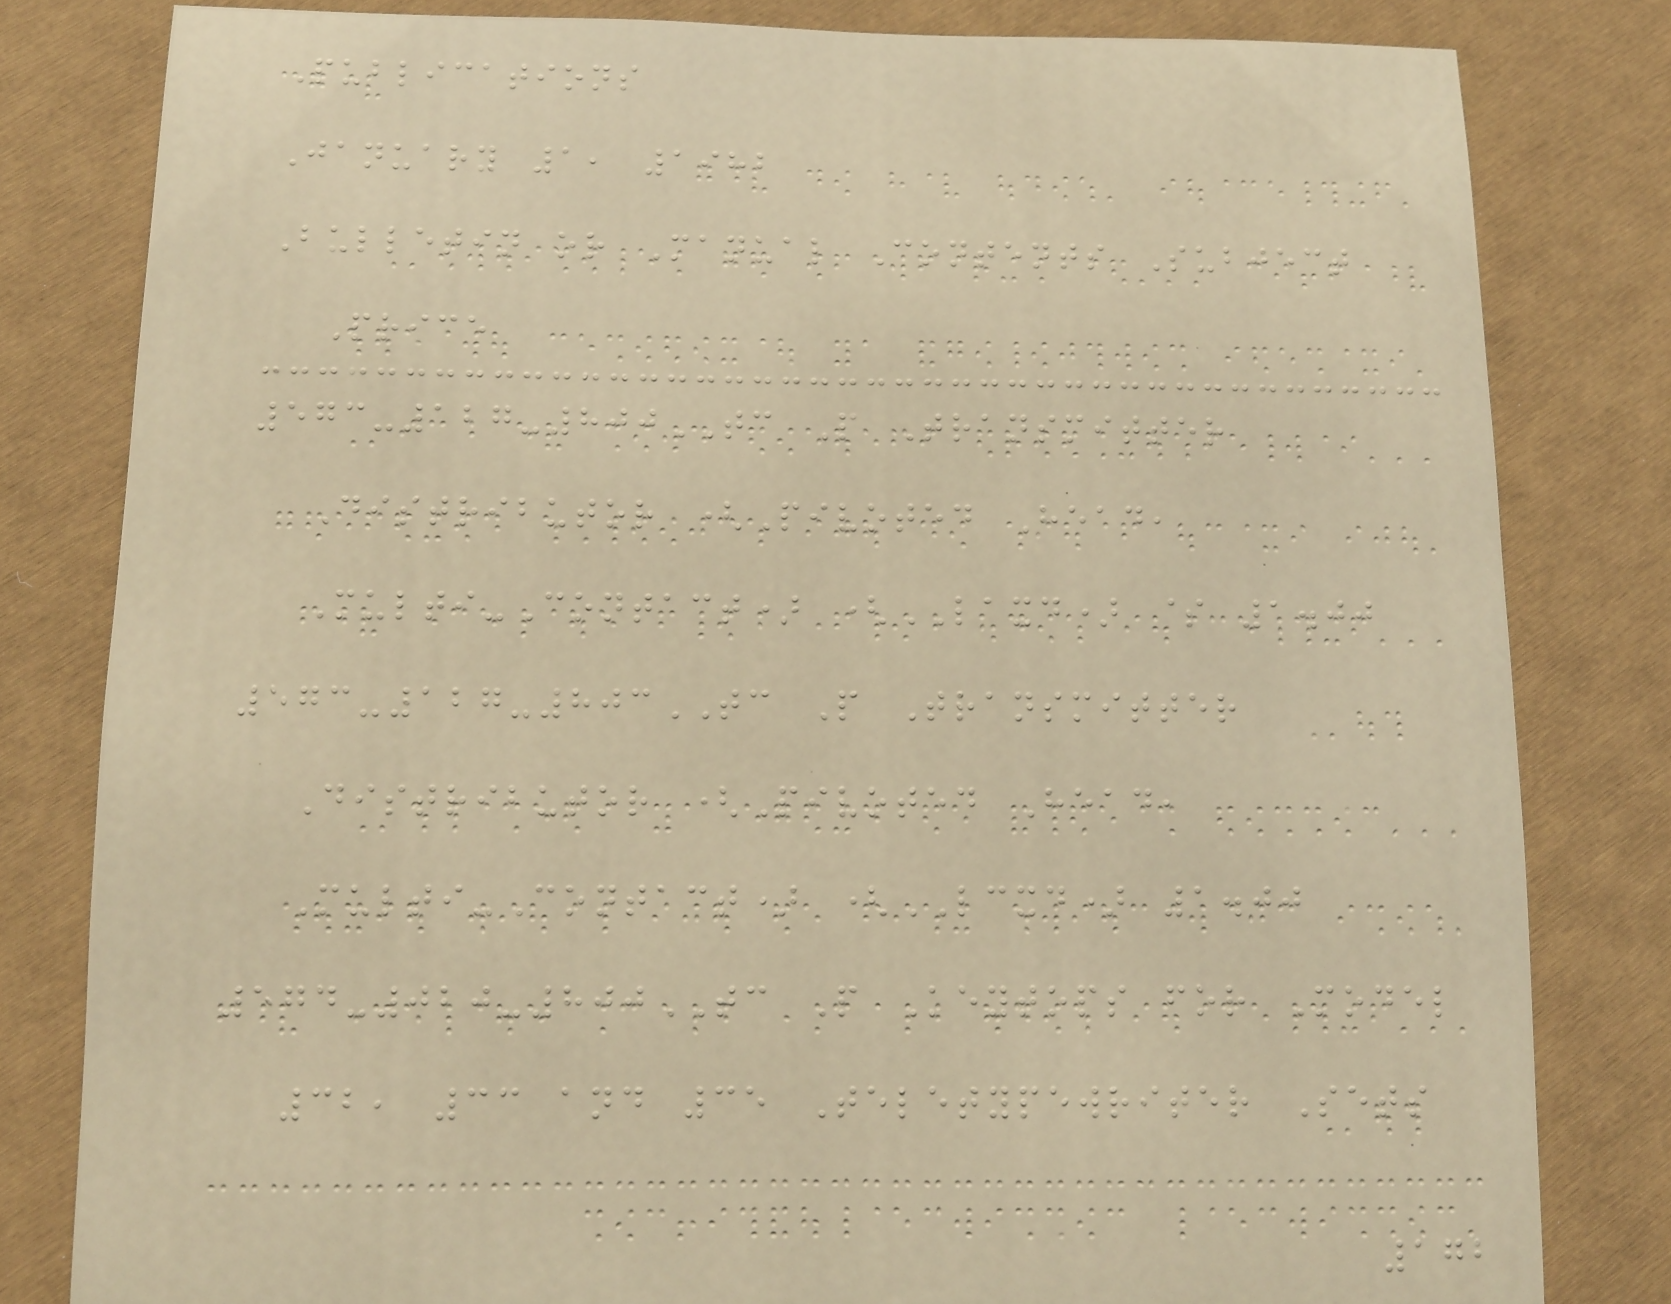Publications
January 1, 1982
Bulletin or Manual Contents Subject
Price
573-127-800TC P Transmitter
Distributor (Pivoted Head,
Multi-Contact) (LAXD) $ 1.00
573-127-803TC P Transmitter
Distributor (Pivoted Head,
Multi-Contact) (LCXD) 1.00
574-020-800TC P Keytops for Model
32, 33 and 35 Teletypewriter Sets
172
